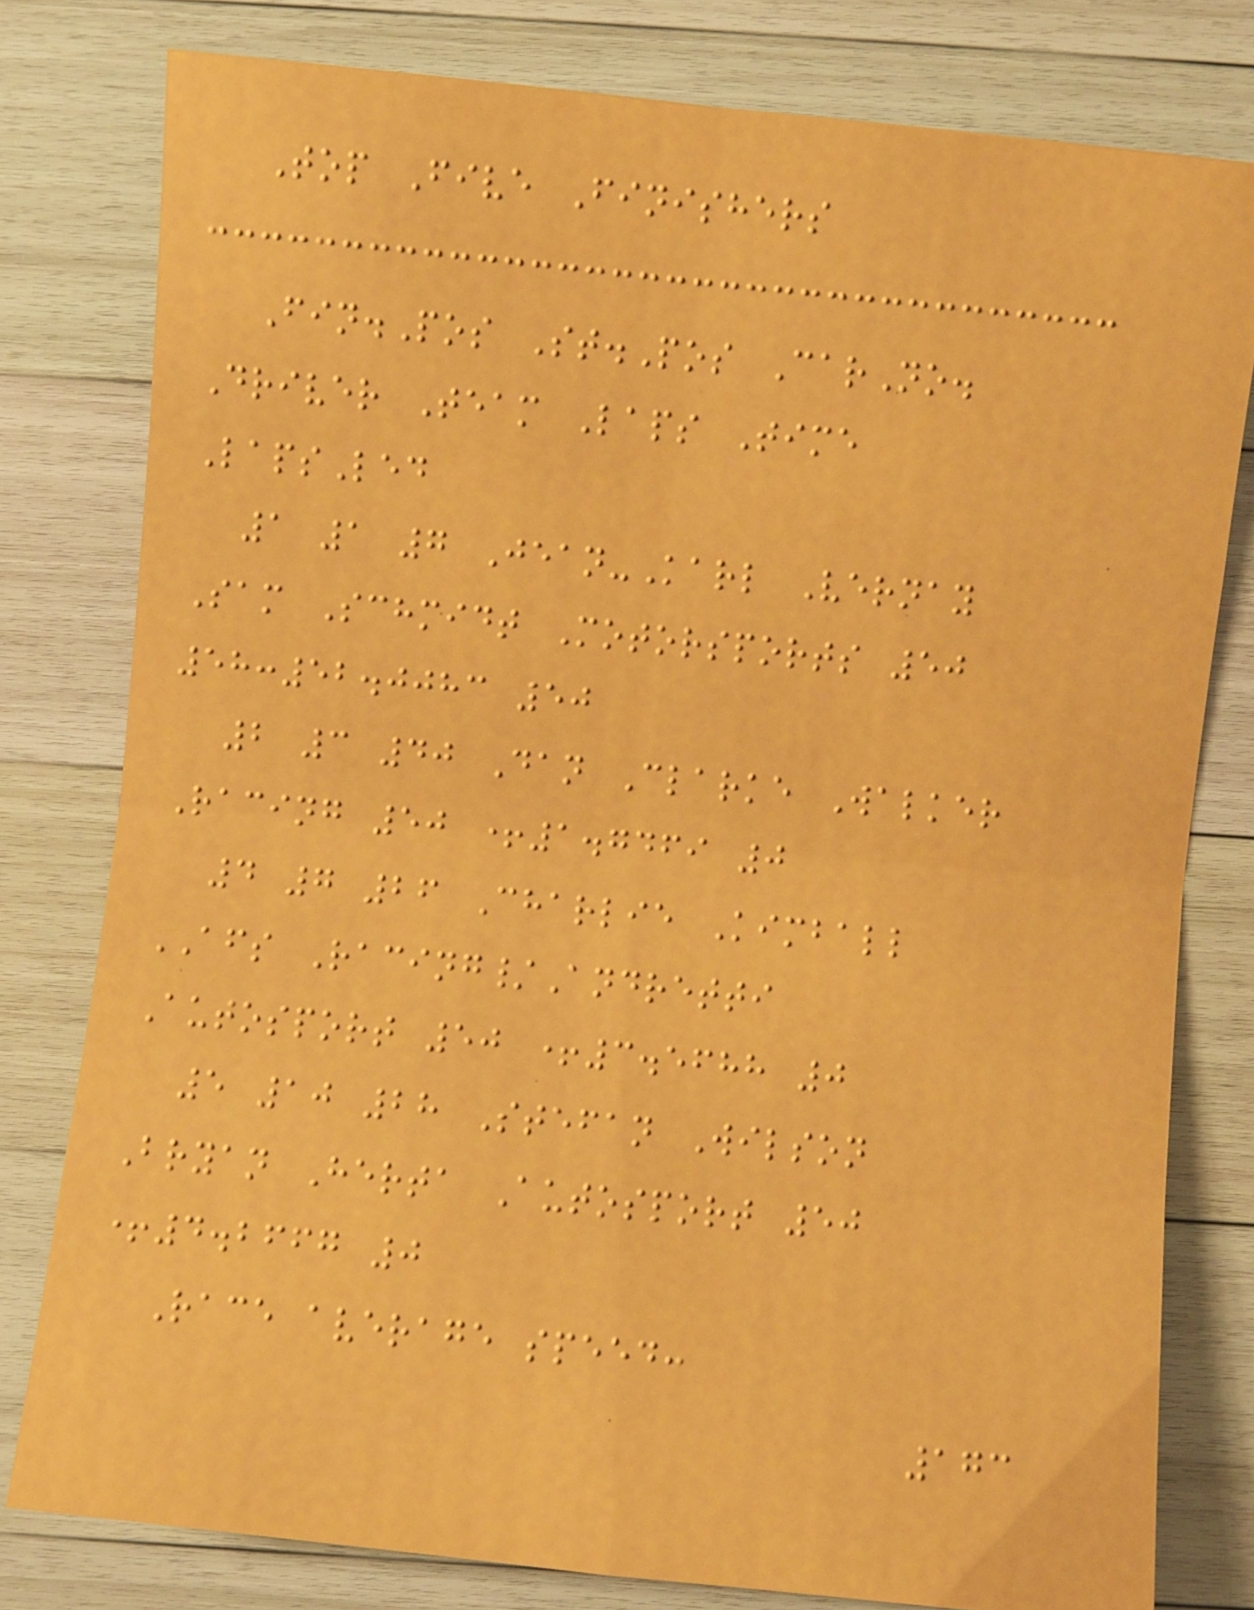Top Five Finishers
Fin.Pos St.Pos CarNo.
Driver Team Laps Time
LapsLed
1 1 7 Jean-Karl Vernay
Sam Schmidt Motorsports 50
58:52.0083 50
2 3 40 Dan Clarke Walker
Racing 50 +1.7469 0
4 7 26 Charlie Kimball
AFS Racing/Andretti
Autosport 50 +3.5688 0
5 10 28 Stefan Wilson
Bryan Herta Autosport 50
+4.2667 0
Race average speed:
173
